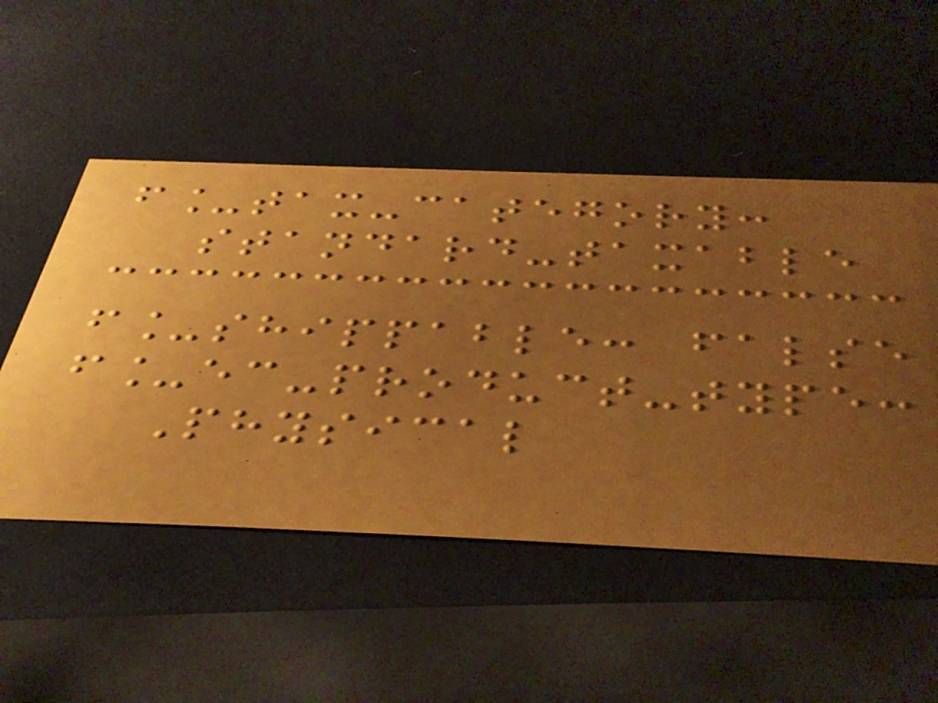f_tax-category:
standard-taxable
f_shippable: false
f_ec-product-type:
Physical
